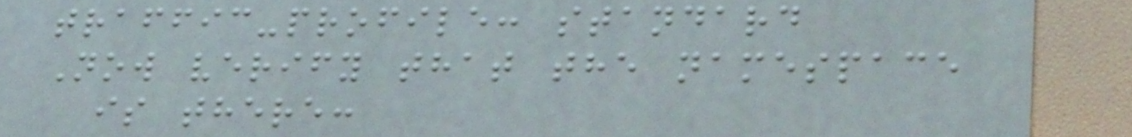traffic-profile: standard
Now verify that the namespace
is there:
